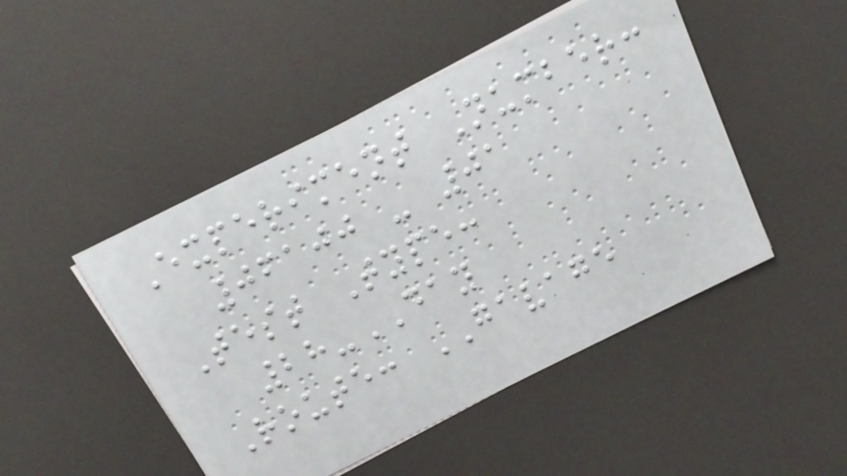Experiment Number:
06100 - 01
Test Type:
28-DAY
Route: GAVAGE
